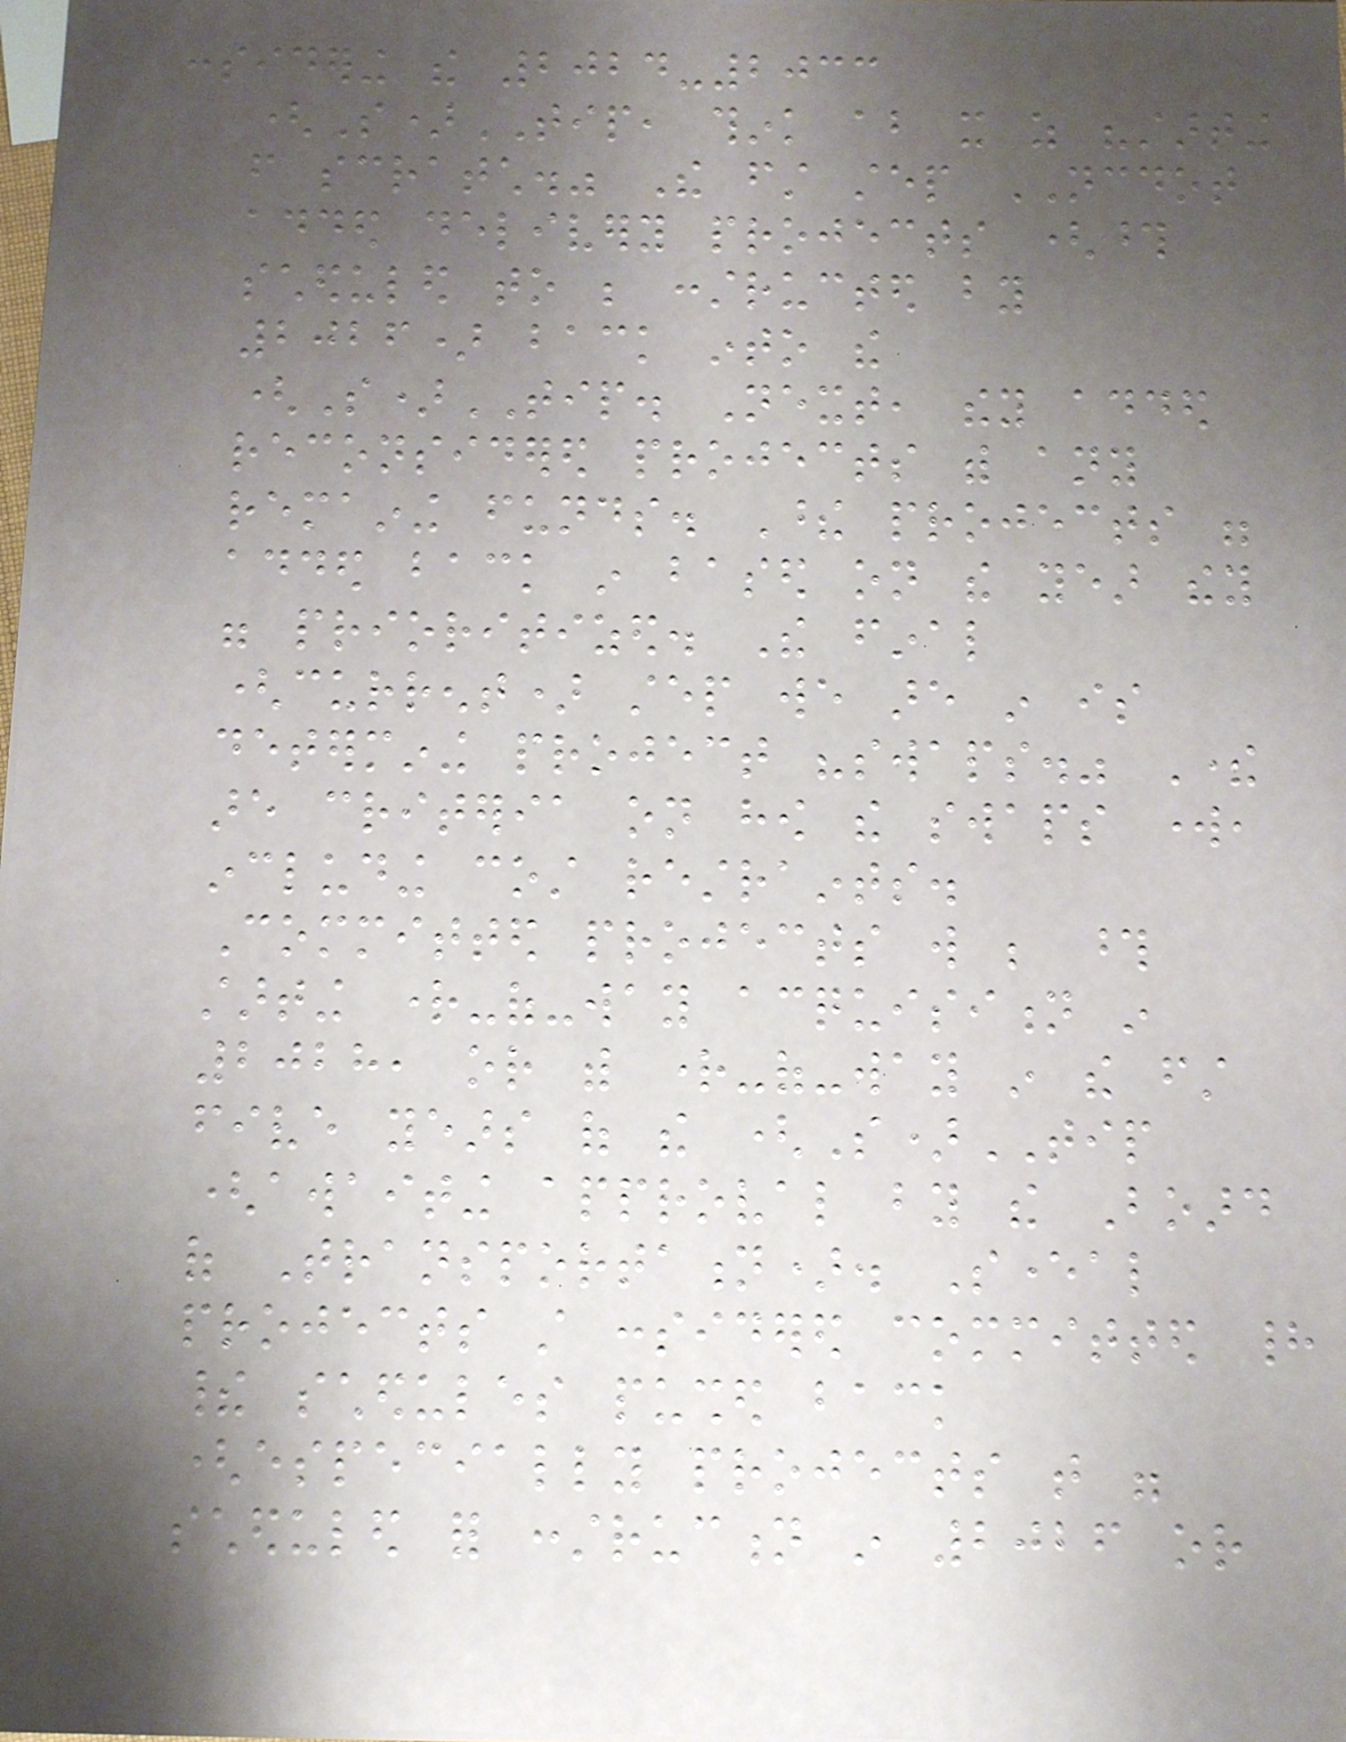considering the 2024-2033
(S)TIP, think about it as "starting
from scratch." The first step NCDOT
added delivery projects (those
scheduled to be constructed by
2026) back into the
(S)TIP. Next, they added
reconsidered projects with any
remaining funds. These projects were
added back in based on the year they
were prioritized. The final
(current) step we are in is
determining project "swaps." There
are criteria on how the swaps work,
including cost restraints.
Committed projects will be those
starting right-of-way acquisition in
2028, or with right-of-way in the first
five years of the (S)TIP
(awaiting approval by the Board
of Transportation). Several
projects still considered committed had
their schedules pushed back
(especially projects that were
scheduled for construction in 2026 or
